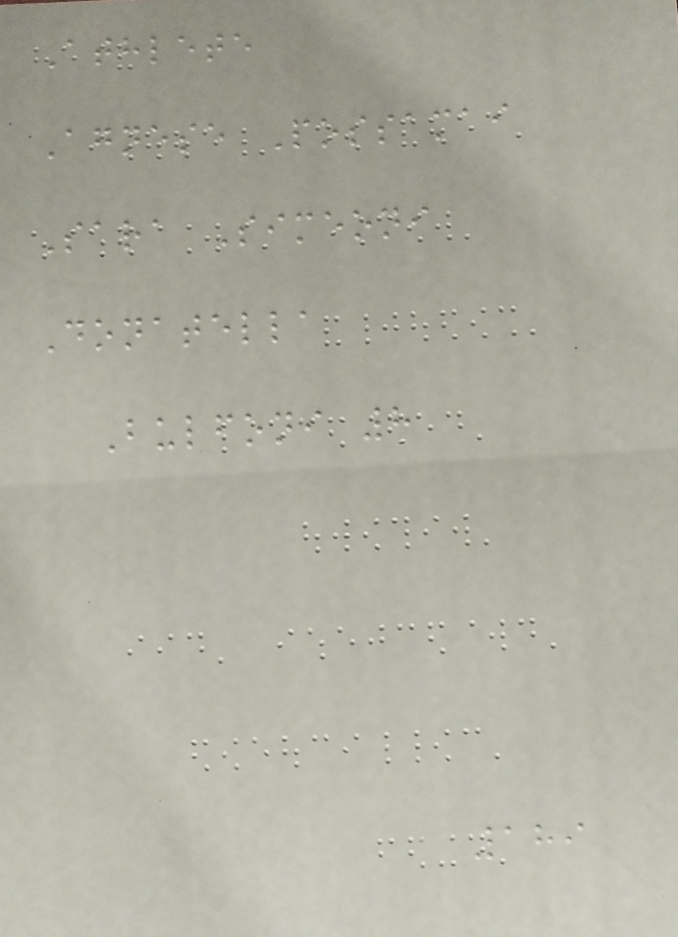Athlete
Agnese Possamai
Sara Simeoni
Donatella
Bulfoni 8
189
